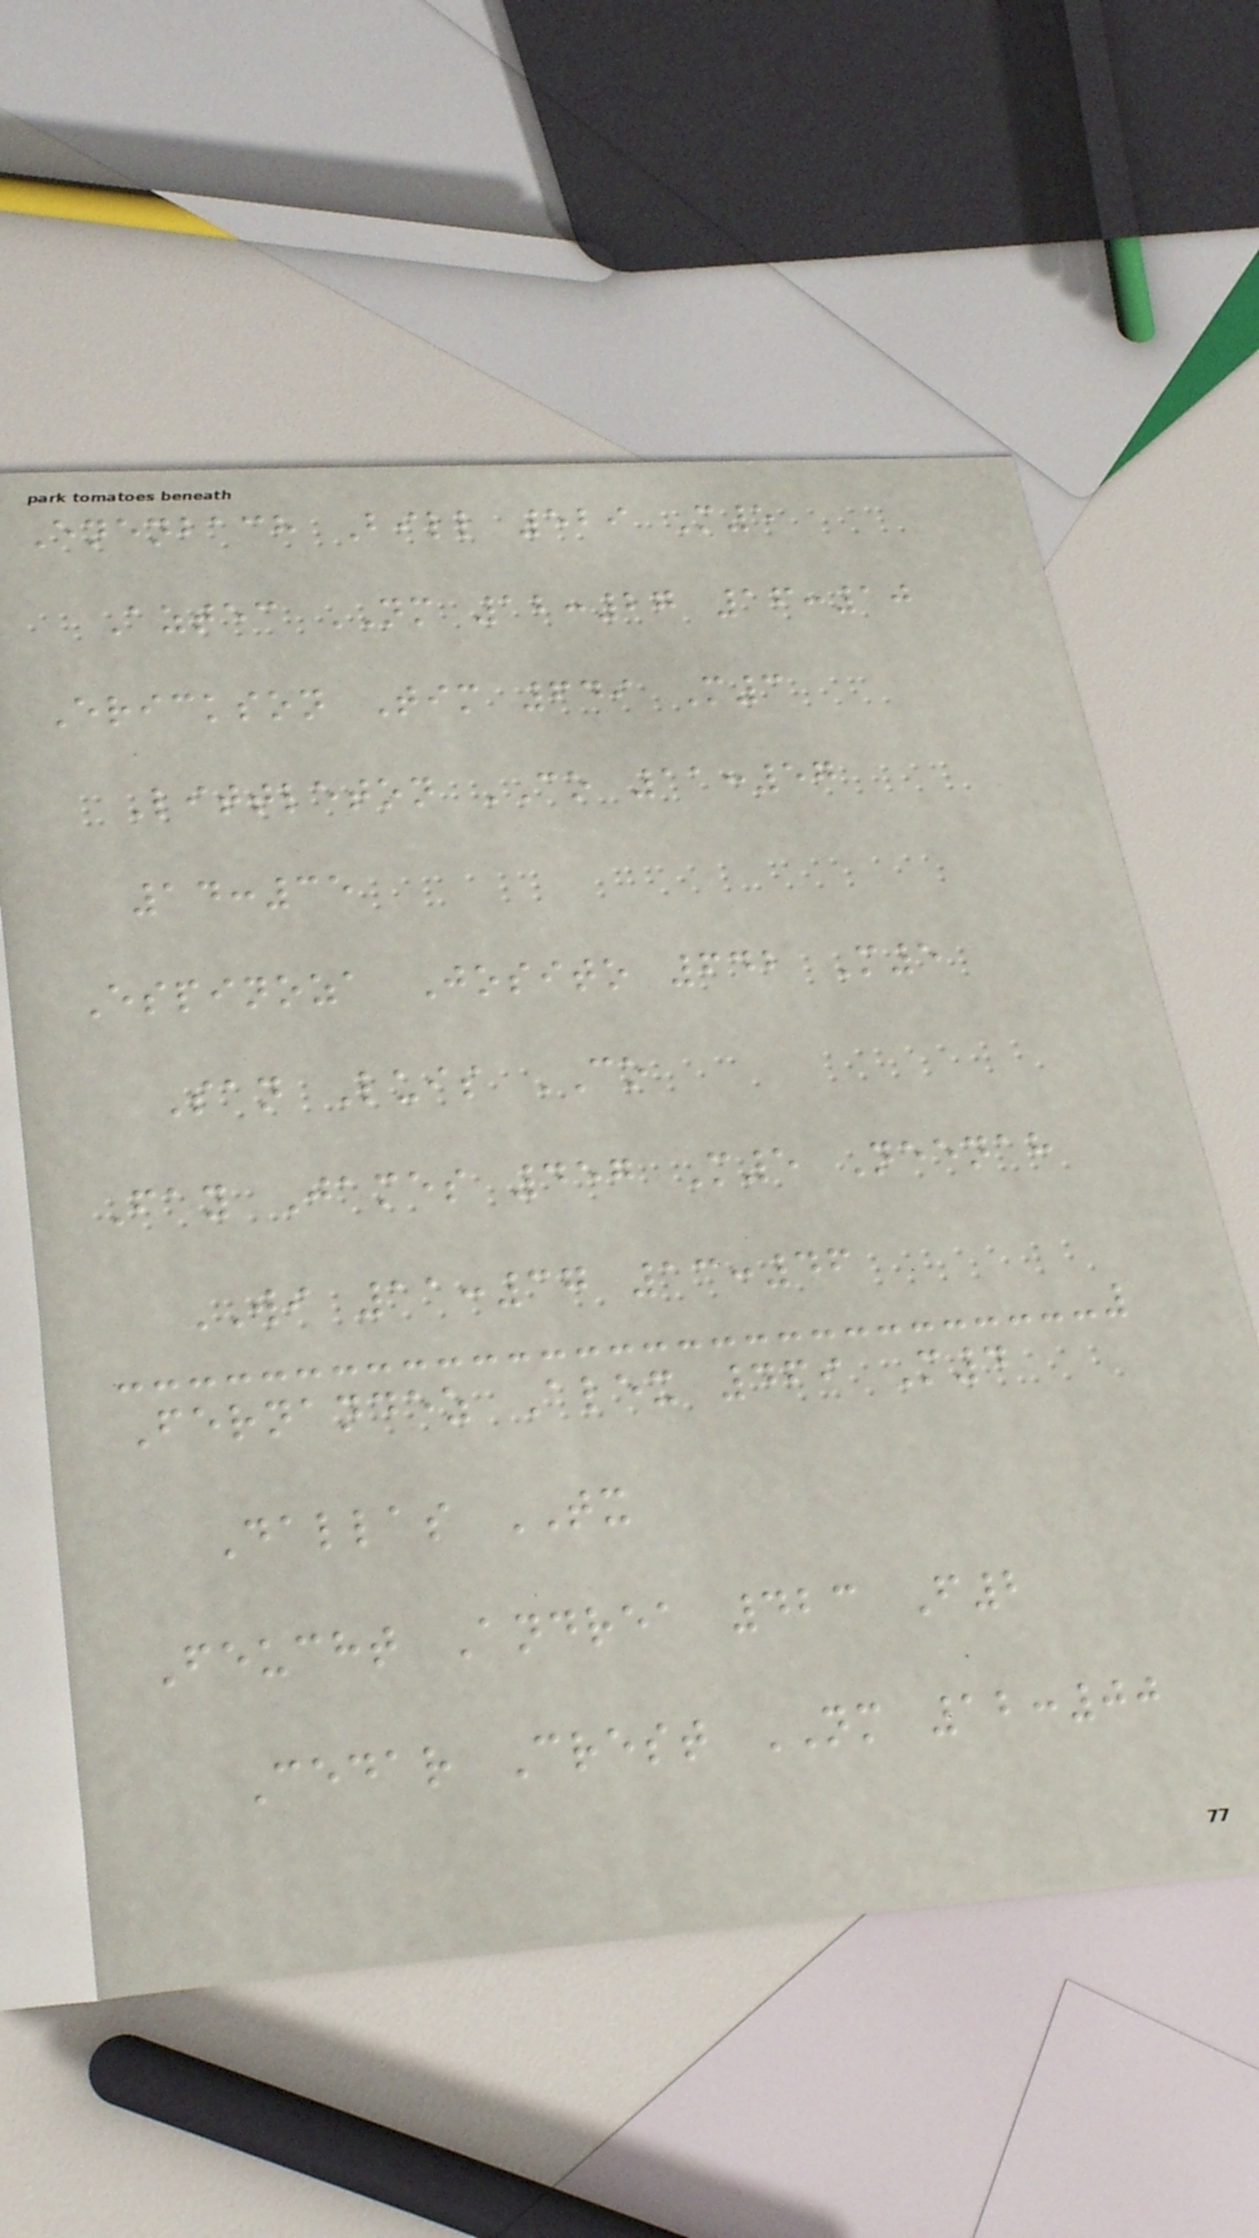Enenbach Bill 529 M5
Aztec NM 12:27 16:10
Erickson Tim 649 M3
Littleton CO 11:57
14:35
Espinoza Josito 642 M5
San Luis CO
Fay James 457 M5 Neenah
WI 11:37 13:46
Fernandez Alex 469 M4
Dallas TX
Feucht Andrea 423 F2
Cedar Crest NM 12:00
